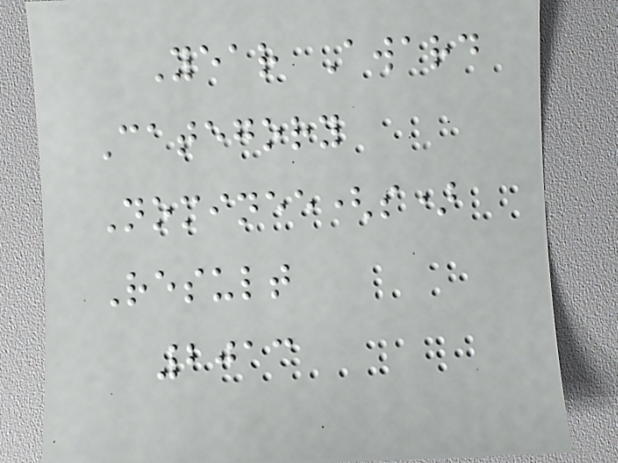Year Award
Category
Nominee(s)
Result
2013
